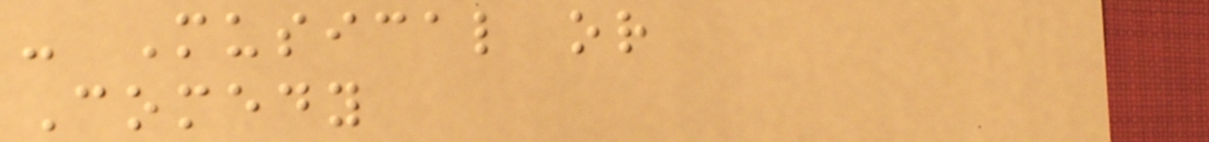- Musical or
Comedy
